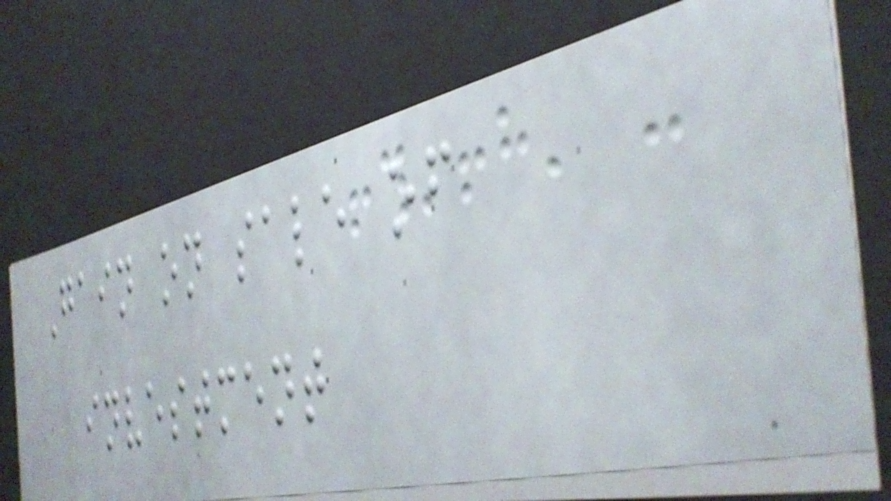Gain on sale of
investment
